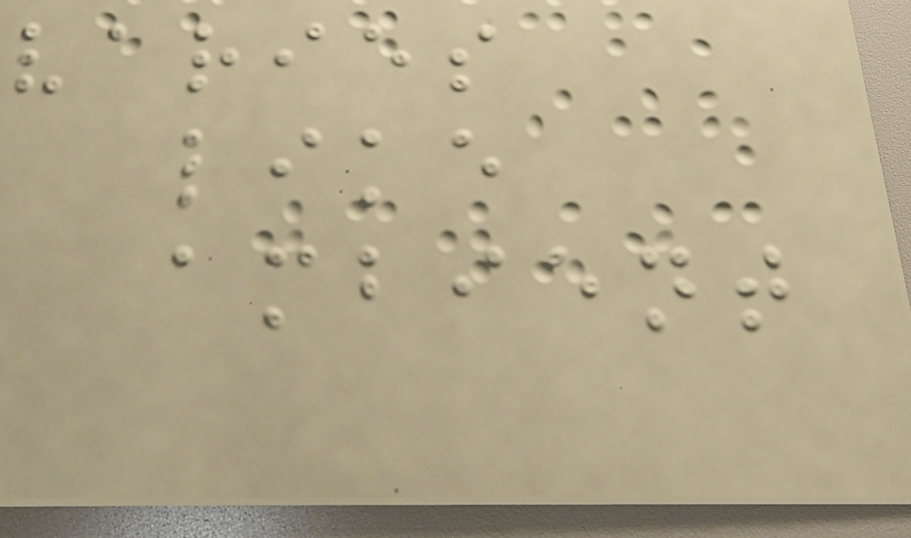varies
like
ambient
